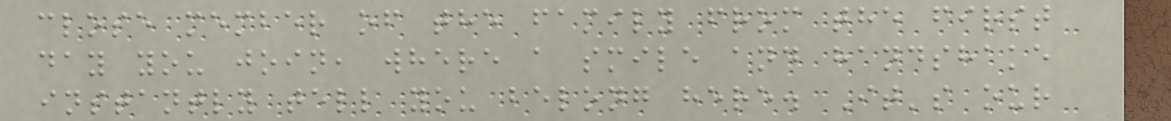close member of the family from the first
day you join, where a smile and handshake
instantly tell you belong here. It's our
